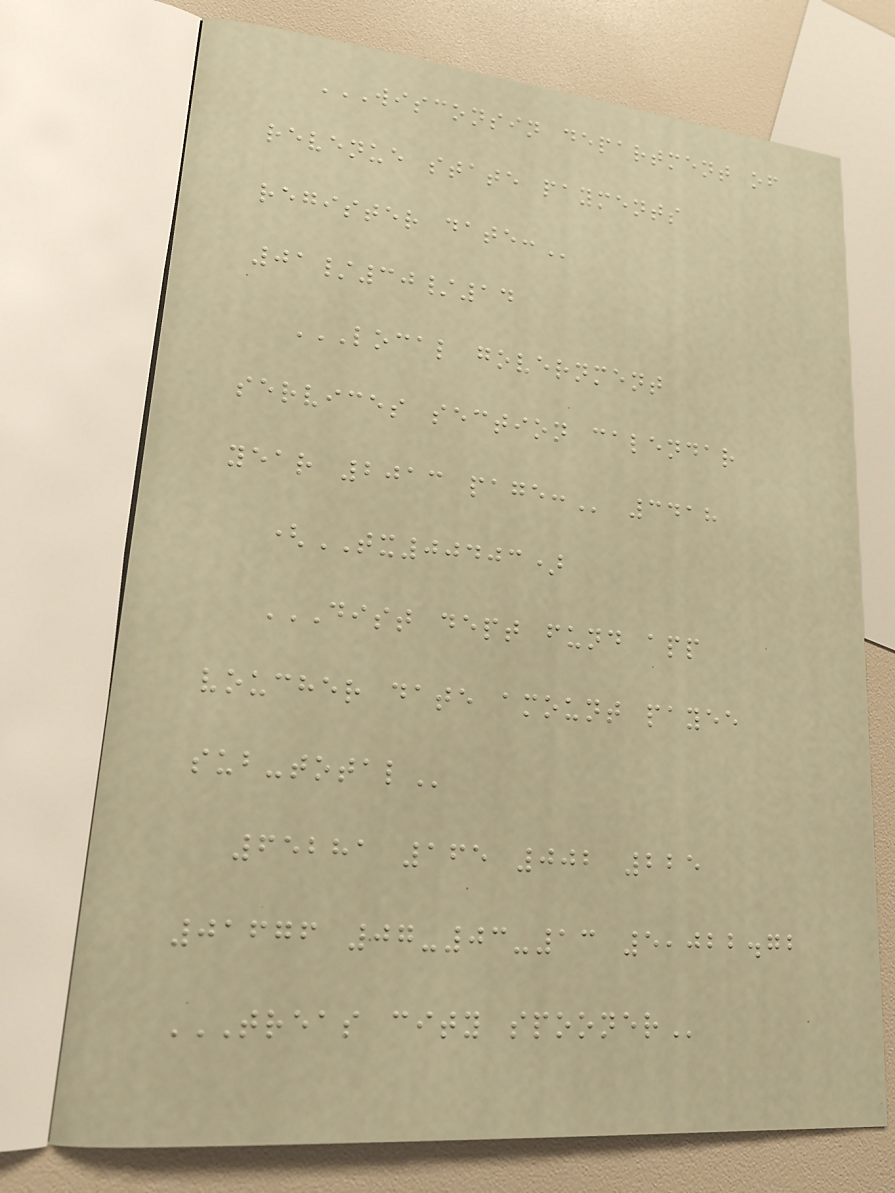WISCONSIN DEPARTMENT OF
REVENUE STATE PAYMENTS
REGISTER DATE:
01/30/14
LOCAL GOVERNMENT
SERVICES SECTION CALENDAR
YEAR 2013 PAGE: 3418
(TX00403)
DIST DEPT FUND APP
VOUCHER DATE AMOUNT PAYEE
SUB-TOTAL
65281 165 002 225
01676 07-03-13 5,022.72
TREAS CITY SPOONER
